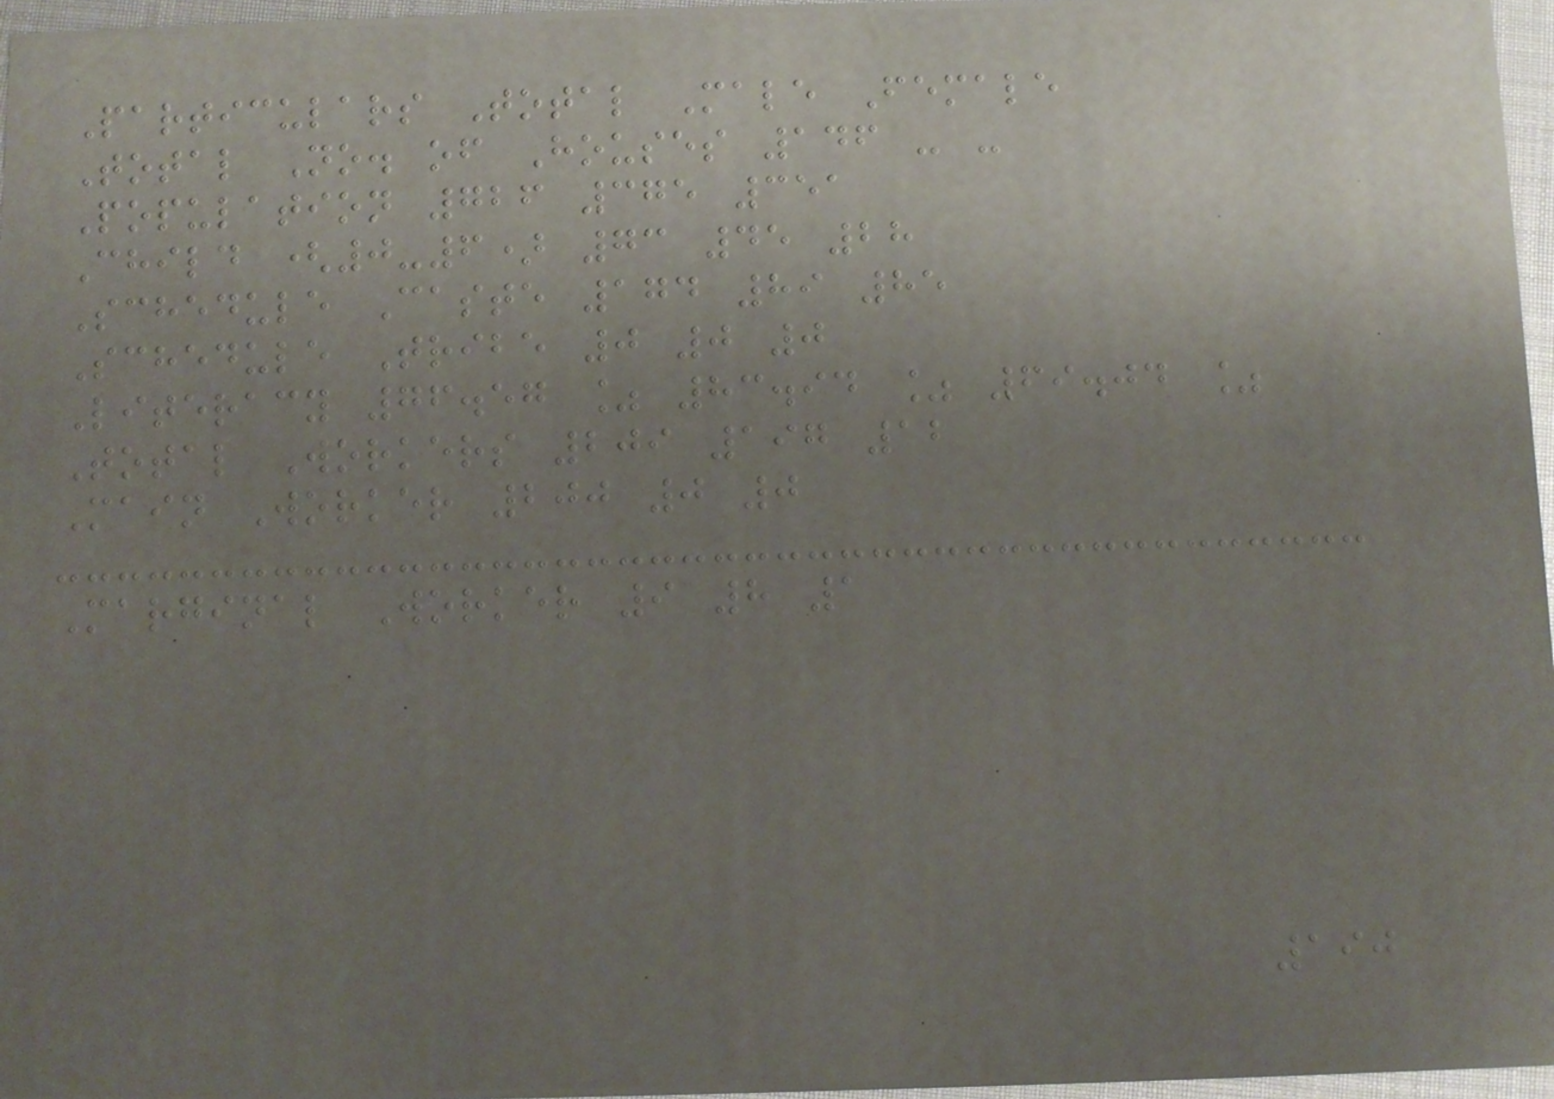Particulars Total Male Female
Total No. of Houses 146 - -
Population 726 375 351
Child (0-6) 73 45 28
Schedule Caste 174 89 85
Schedule Tribe 0 0 0
Literacy 76.57 % 83.94 % 69.04 %
Total Workers 209 197 12
Main Worker 200 0 0
Marginal Worker 9 8 1
190
